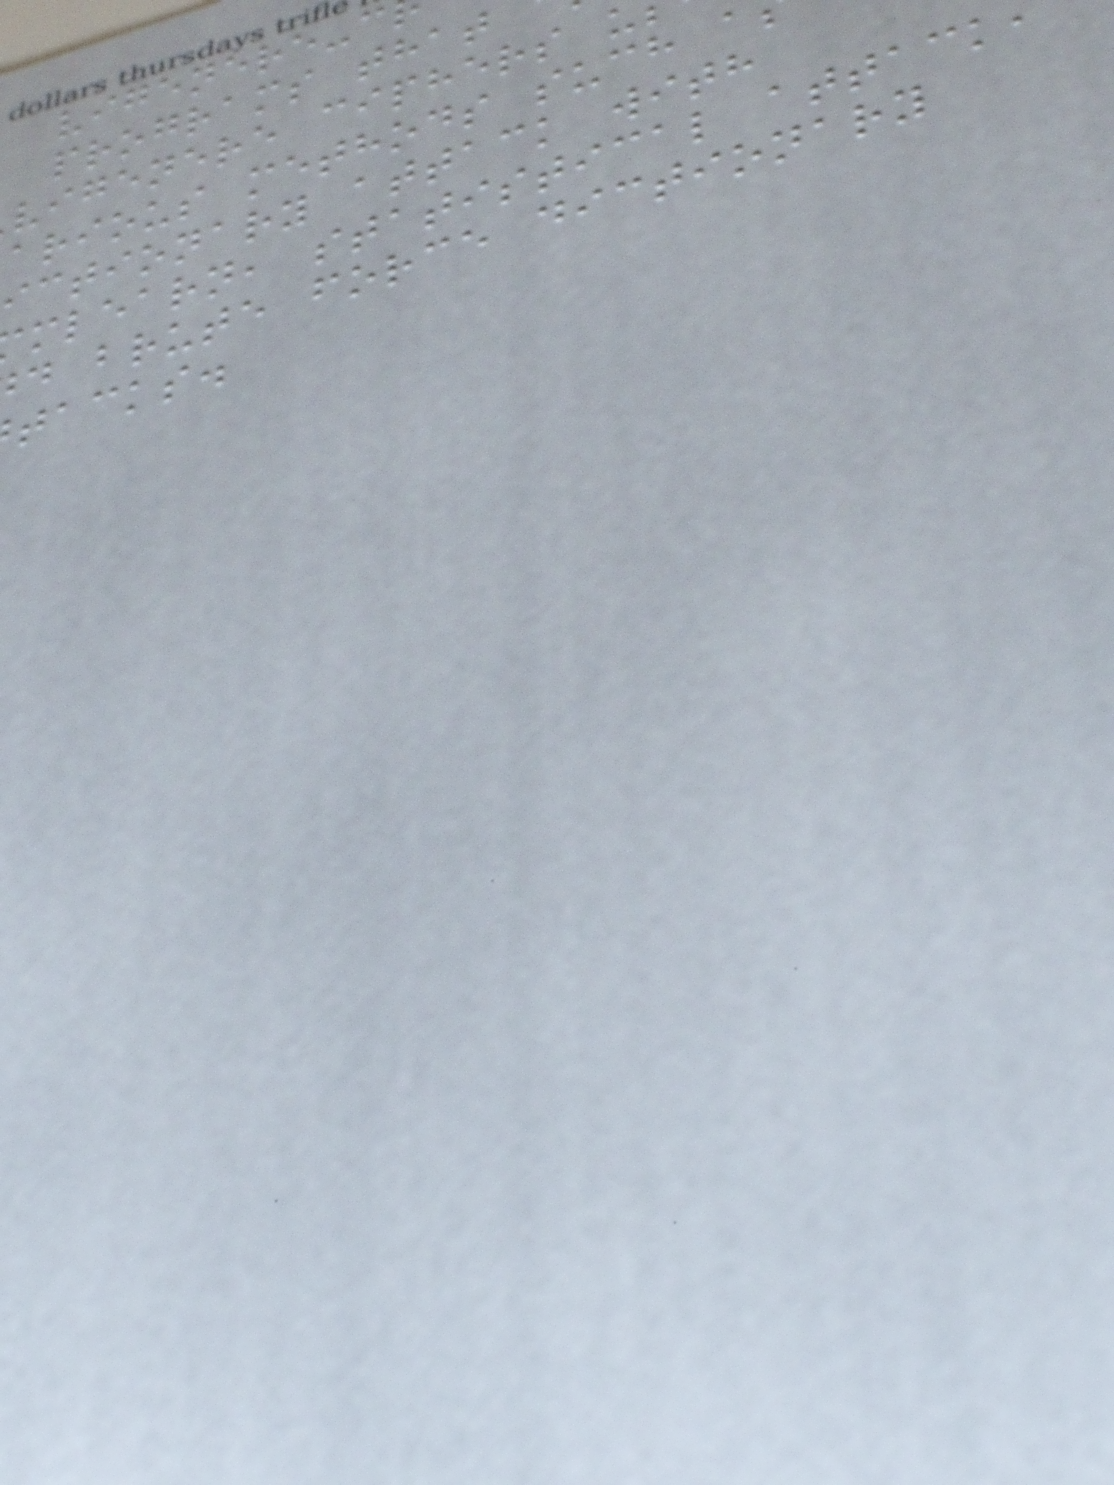vigenere-c
programs that
vigenere ciphers u
arious methods such a
ictionary attack with
mlearn, statistical attack
d brute force dictionary
tacks.
